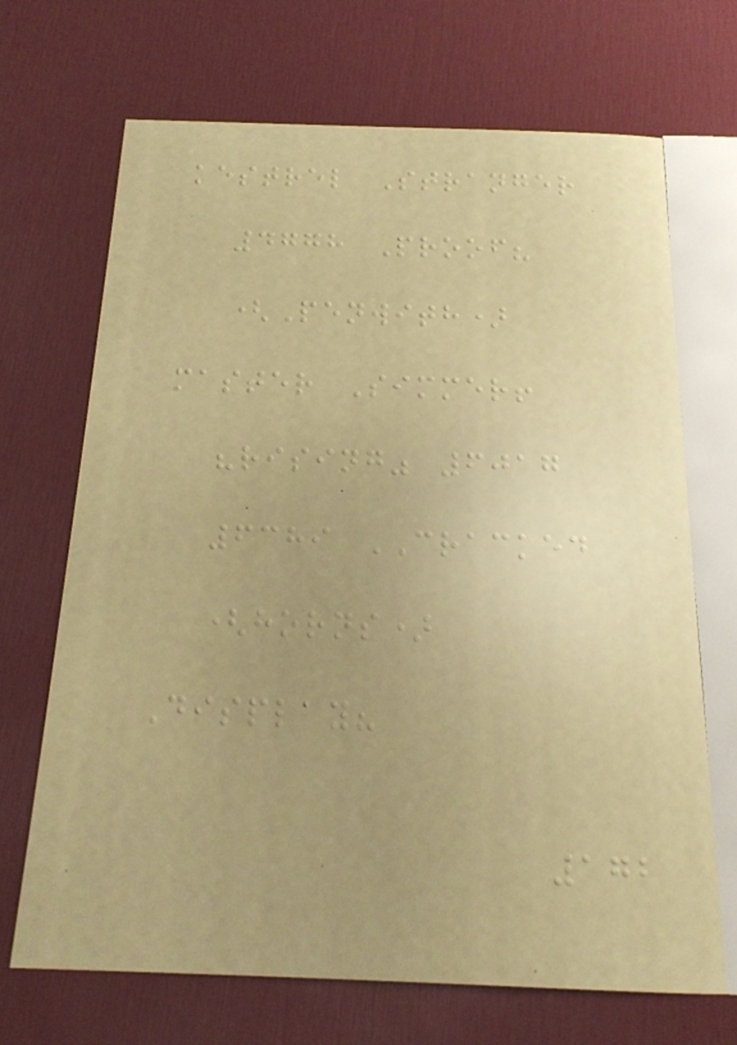kestrel Stranger
4778 Proof?
(Penwith)
master Simmer!
"rising" 6017
6389 CRACKED
(horns)
Display?
172
